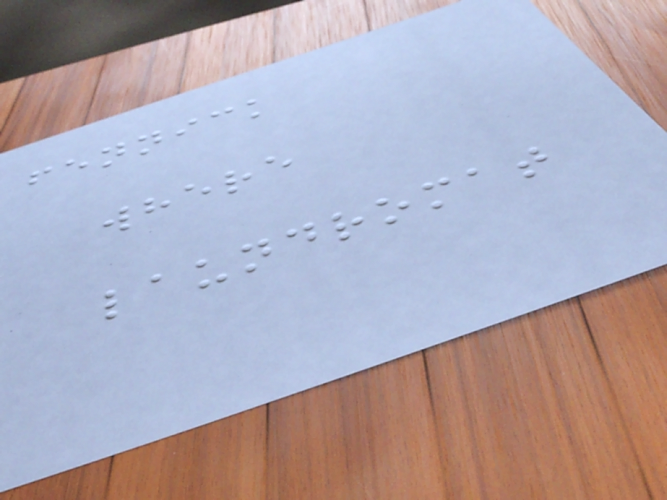fennick
where
laundromat
